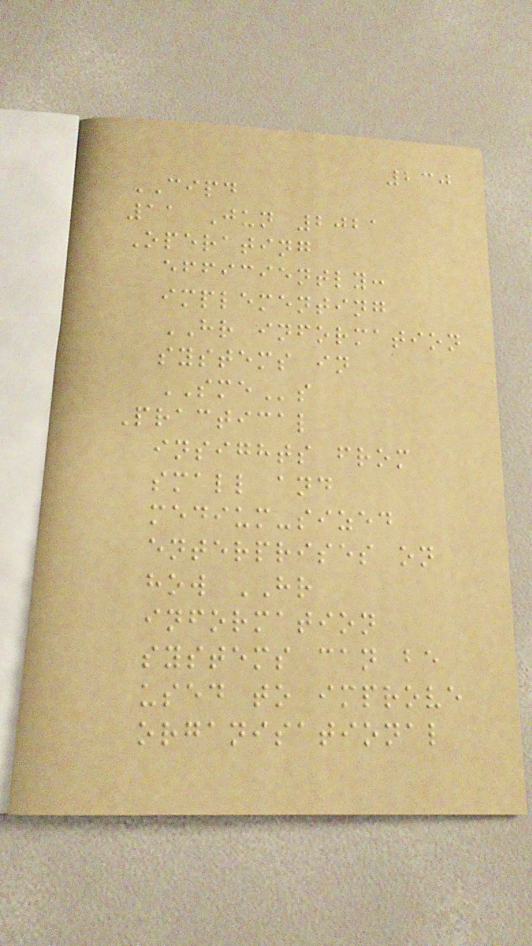230
CIPD
11 Jun 2021
Operating
efficiently:
implementing
HR information
systems in
SMEs
Practical
insights from
small and
medium-sized
enterprises on
how HR
information
systems can be
used to improve
organisational
